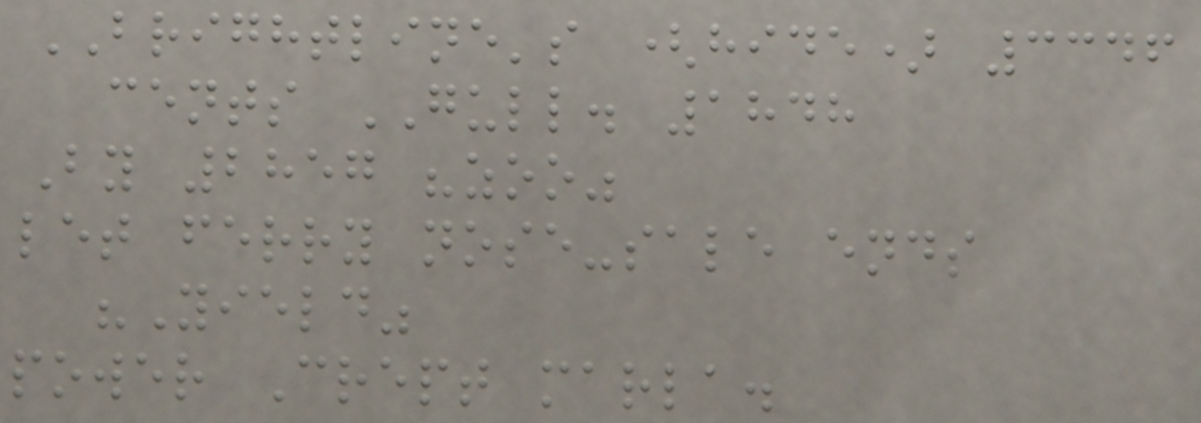BRIGHTLINE's (hide) 3346
cents GULL. 1848
By 2857 "zoo"
let ferry nose-sale ends
"Yield"
power Crept marla.
